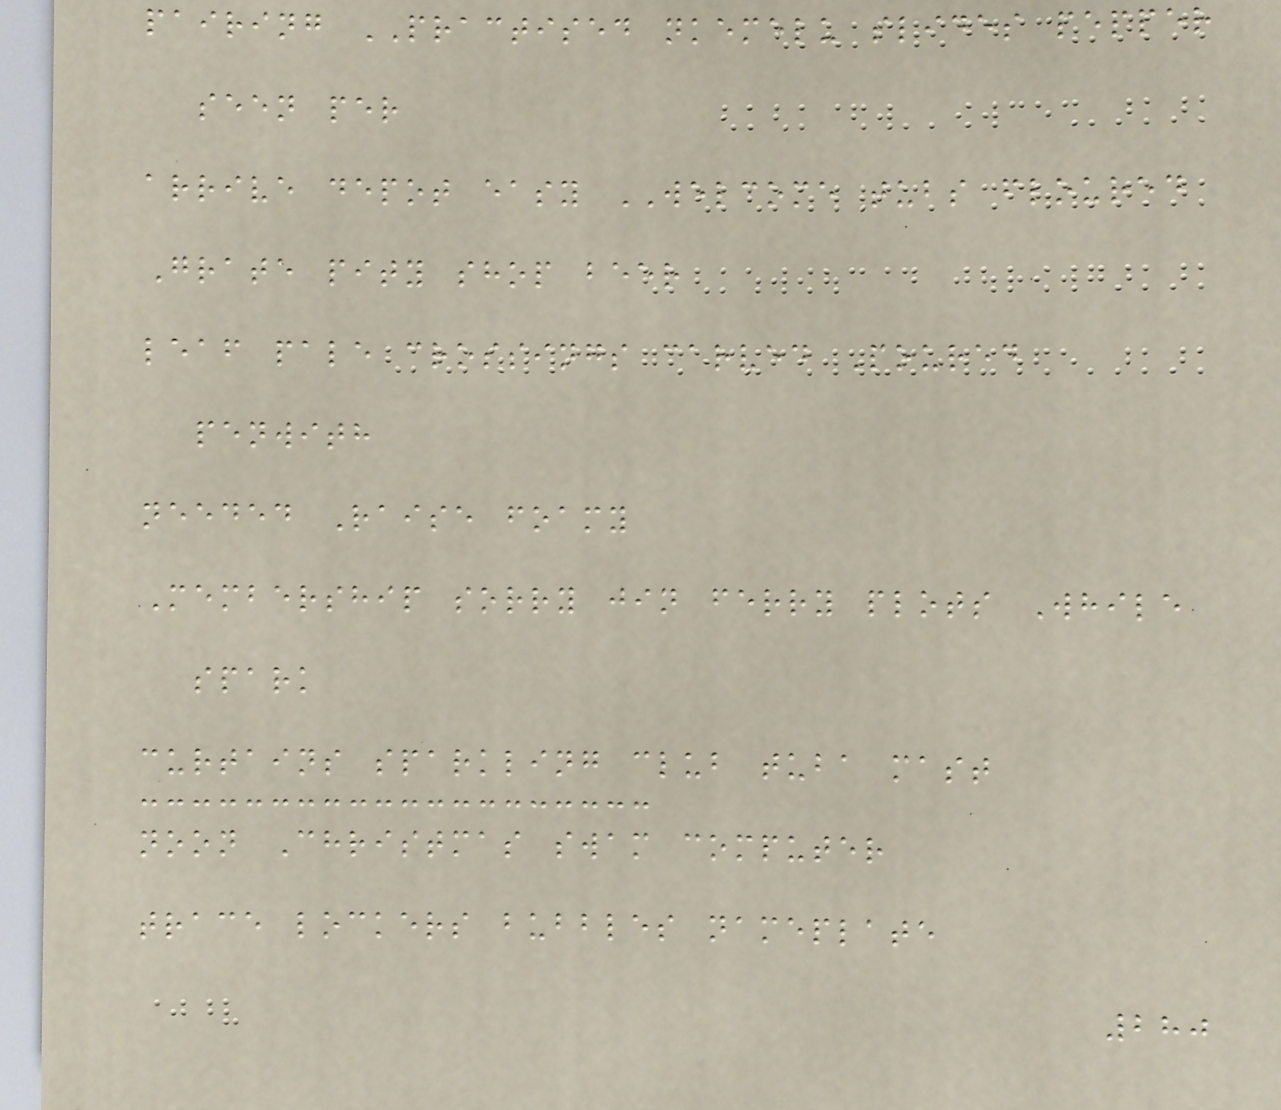pairing PRACTISED nkemelu slides pepper
seen per
arrive depot easy WELCOME tubs floured
Grate pity shop beer
leaf pale crossings carved Poured
penwith
needed Raise foamy
Membership sorry jin ferry plots While
spark
curtains sparkling club tuba mast
noon Christmas swam computer
trace lockers bubbles nameplate
280
